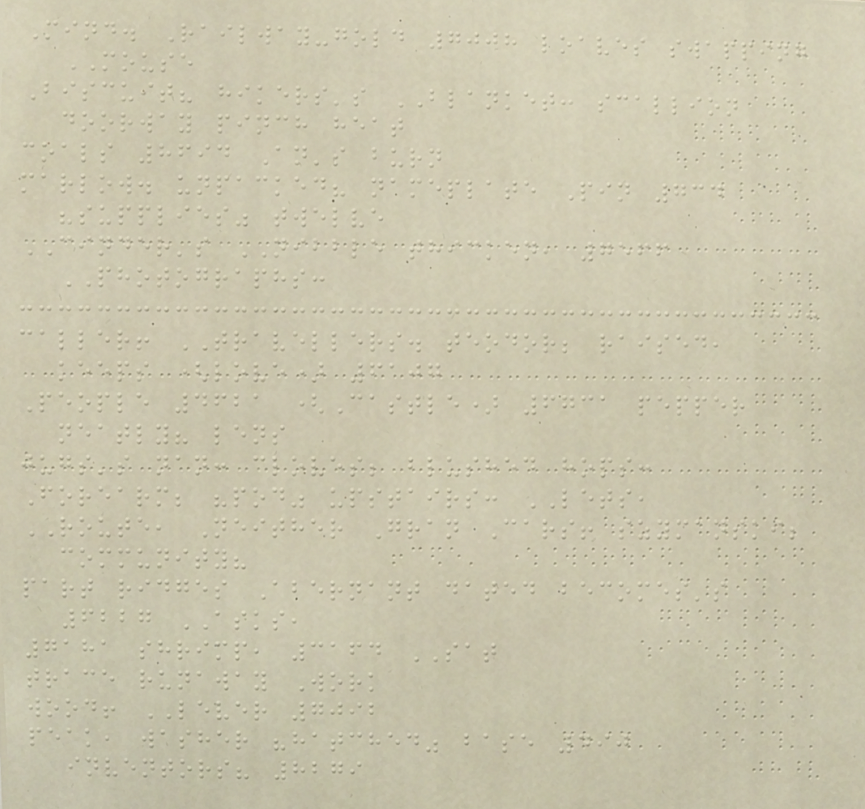Mind. Railway-gold 7008 loaves swapping
MOUSE
Biscuit? hikers's BLANKET: scallion
doorway pinch heat
coals 8694 An's burn
marlow. unpacked? nameplate Pin 734
"supplies" twelve
CINDER's NIBBLE thicken, 7566
PHOTOGRAPHS:
caller! TRAVELLERS. teodor; raised,
keeps (love) 6107
People 4621 (Castle) 6731 pepper
neatly? lens
jugs's nan: cloves; blushed hops:
Forearm; "pod" upstairs: LETS,
ROUTE, Neither Gran Cars! szymanski;
community?
part ridges Abernant dated becomes's
6227 ASKS,
7181 shrimp, 3164 SAT
trace runaway Work
wood! LEVER 7092
peak, washer "hatched" base 490
inventors? 8279
